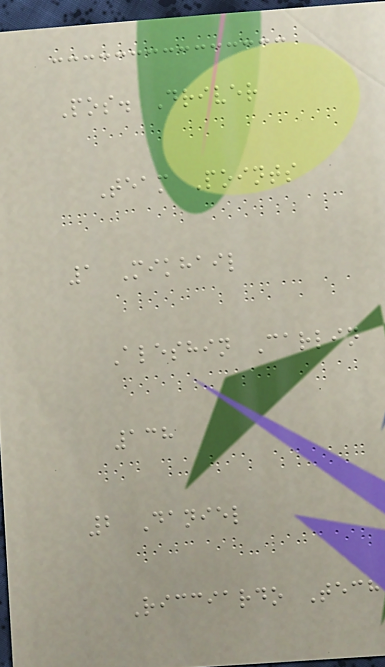Pos. Driver
Team Points
1 Mikhail
Aleshin Carlin
138
2 Daniel
Ricciardo Tech
